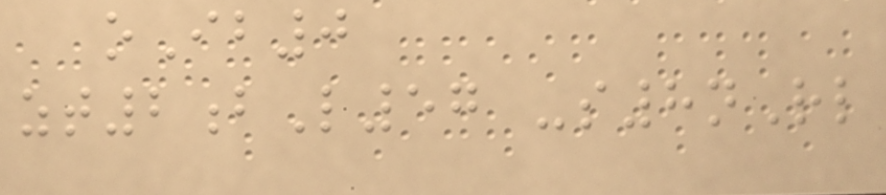oIb0
zt2bL57 -s8nRl
